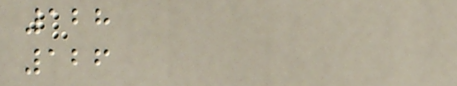128
126
